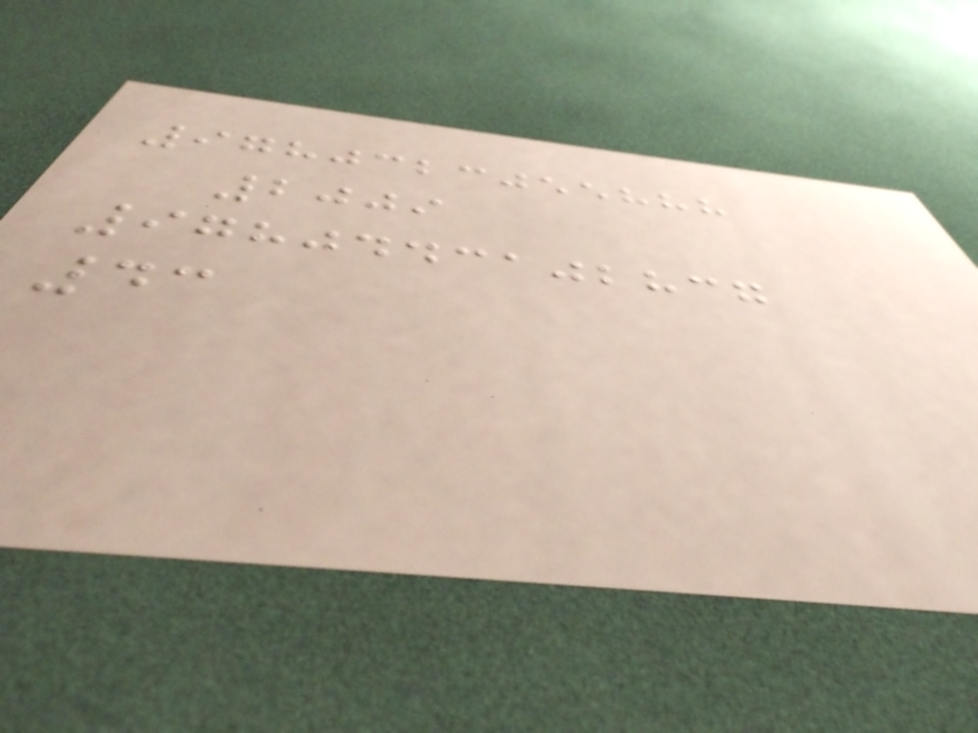9780323055888
2009
9780443102837
43
